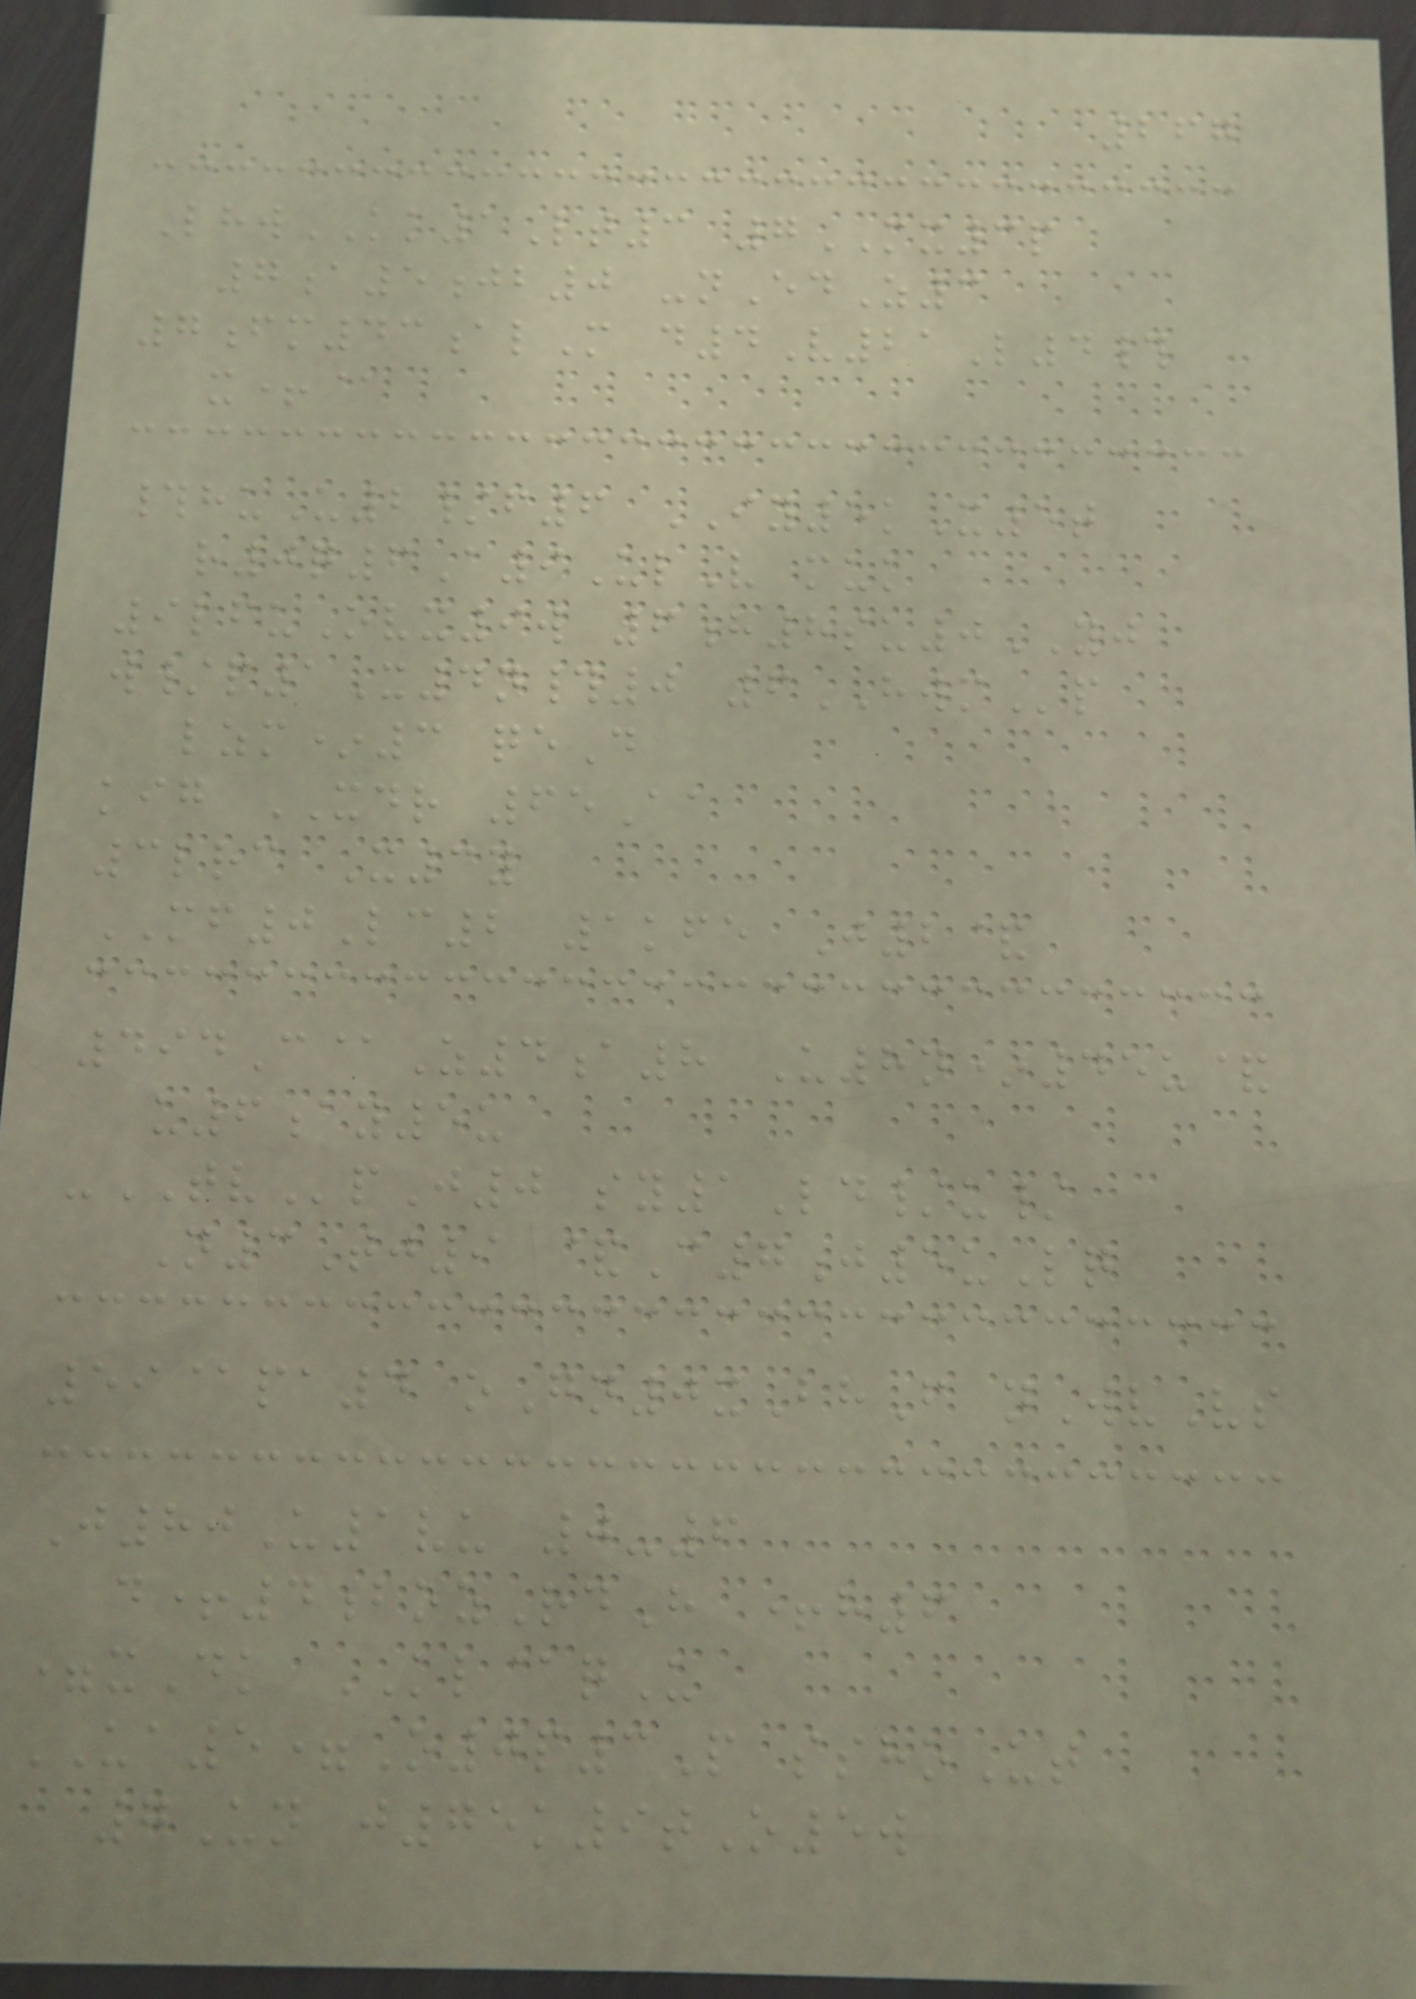267
LhwKK1Lt3 7MX3p
7a5jb0 -nEdZ3
7fm43alM d4V21L4#
x+@
#huU2/f6 IY5kX5t
r0q6A9UlV muk
9lfuOvx9w 6h8su0YJ
w/p1X4n#0 6HWMp
lzm*3 qeD
kig XDR 65Aa
3lrc X3y
MF0Lc2 1kfe J2&
494C@Z4a8 U8n*45u&
u6ay5u
-TVpJ0 sy1Ld/u/
N3Tj9 &C7j5uLq
59@pa4 oGn0xBhF nWvVs
J80U1vu 0-6
d+4bozRdH +h6
=xDk KL@qU
UA5=O0p3P sshoUt
7Un j75k9tO5w
